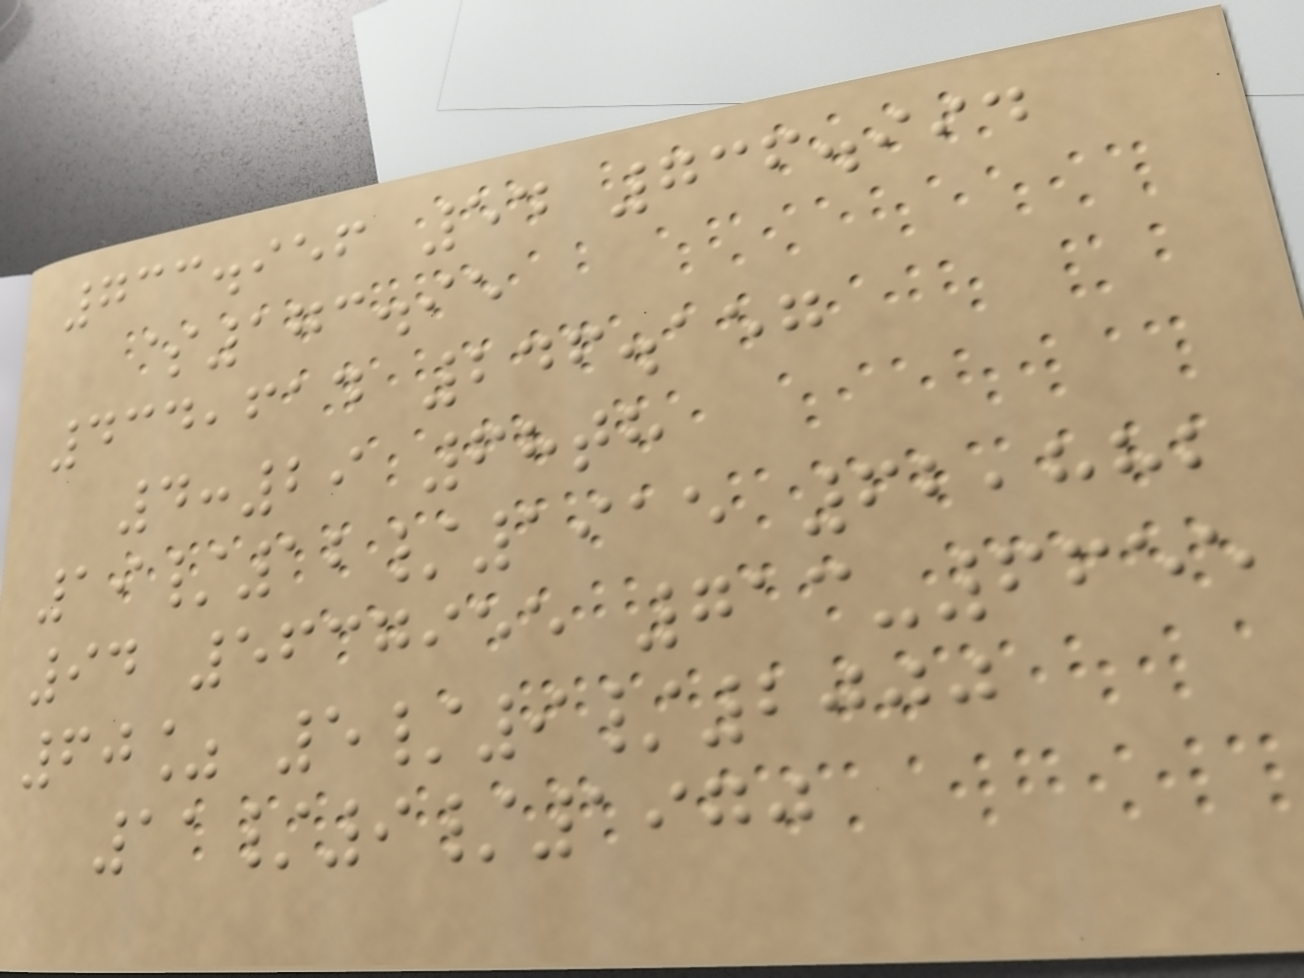733.956 54 736.994
$173.95
434,614 246.157
4:29 68th
19/12/1915 62,882
94 5637955 713-6655
60% 5/9/2000
11/9/1970
